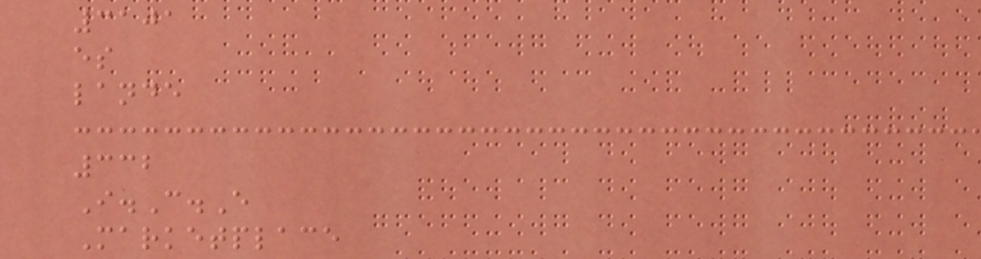3101
es
lande
332
I.C.E
Marketplace
